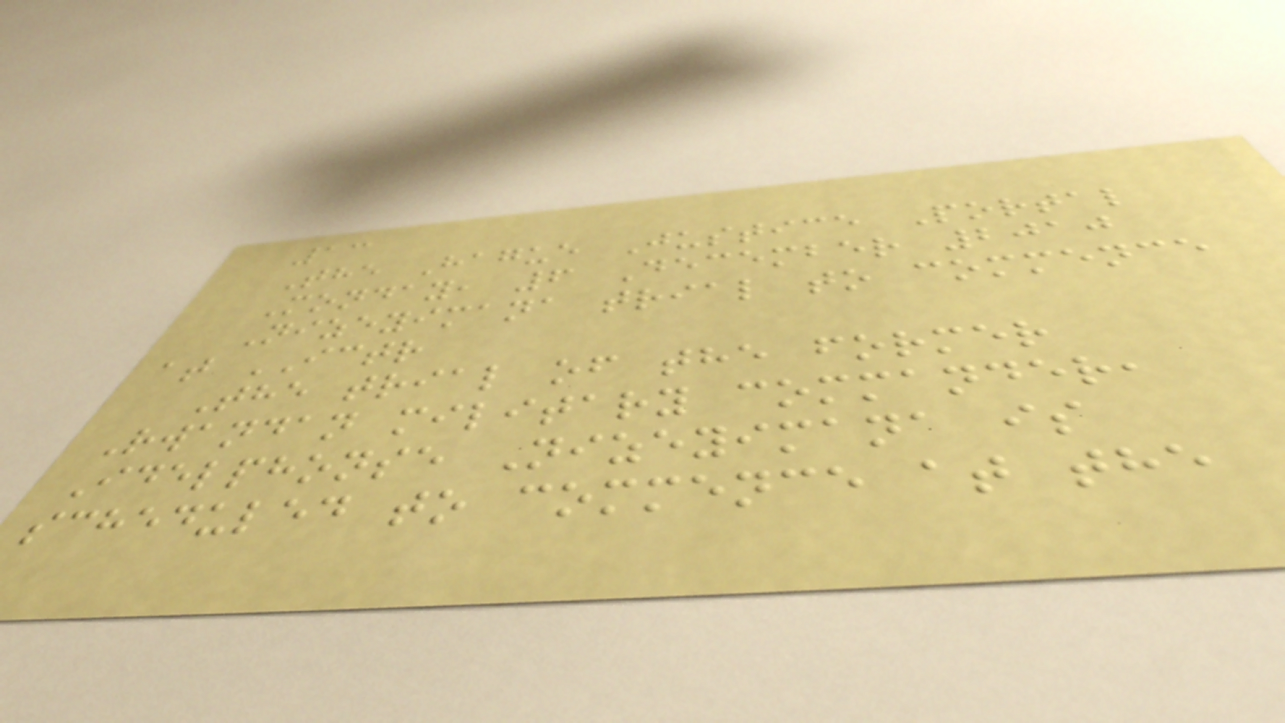13
The Hague Justice Portal
Monday, 6 December 2010
Nizeyimana trial to commence
at ICTR
The trial of the former
Rwandan military commander,
Idelphonse Nizeyimana is
scheduled to commence at the
